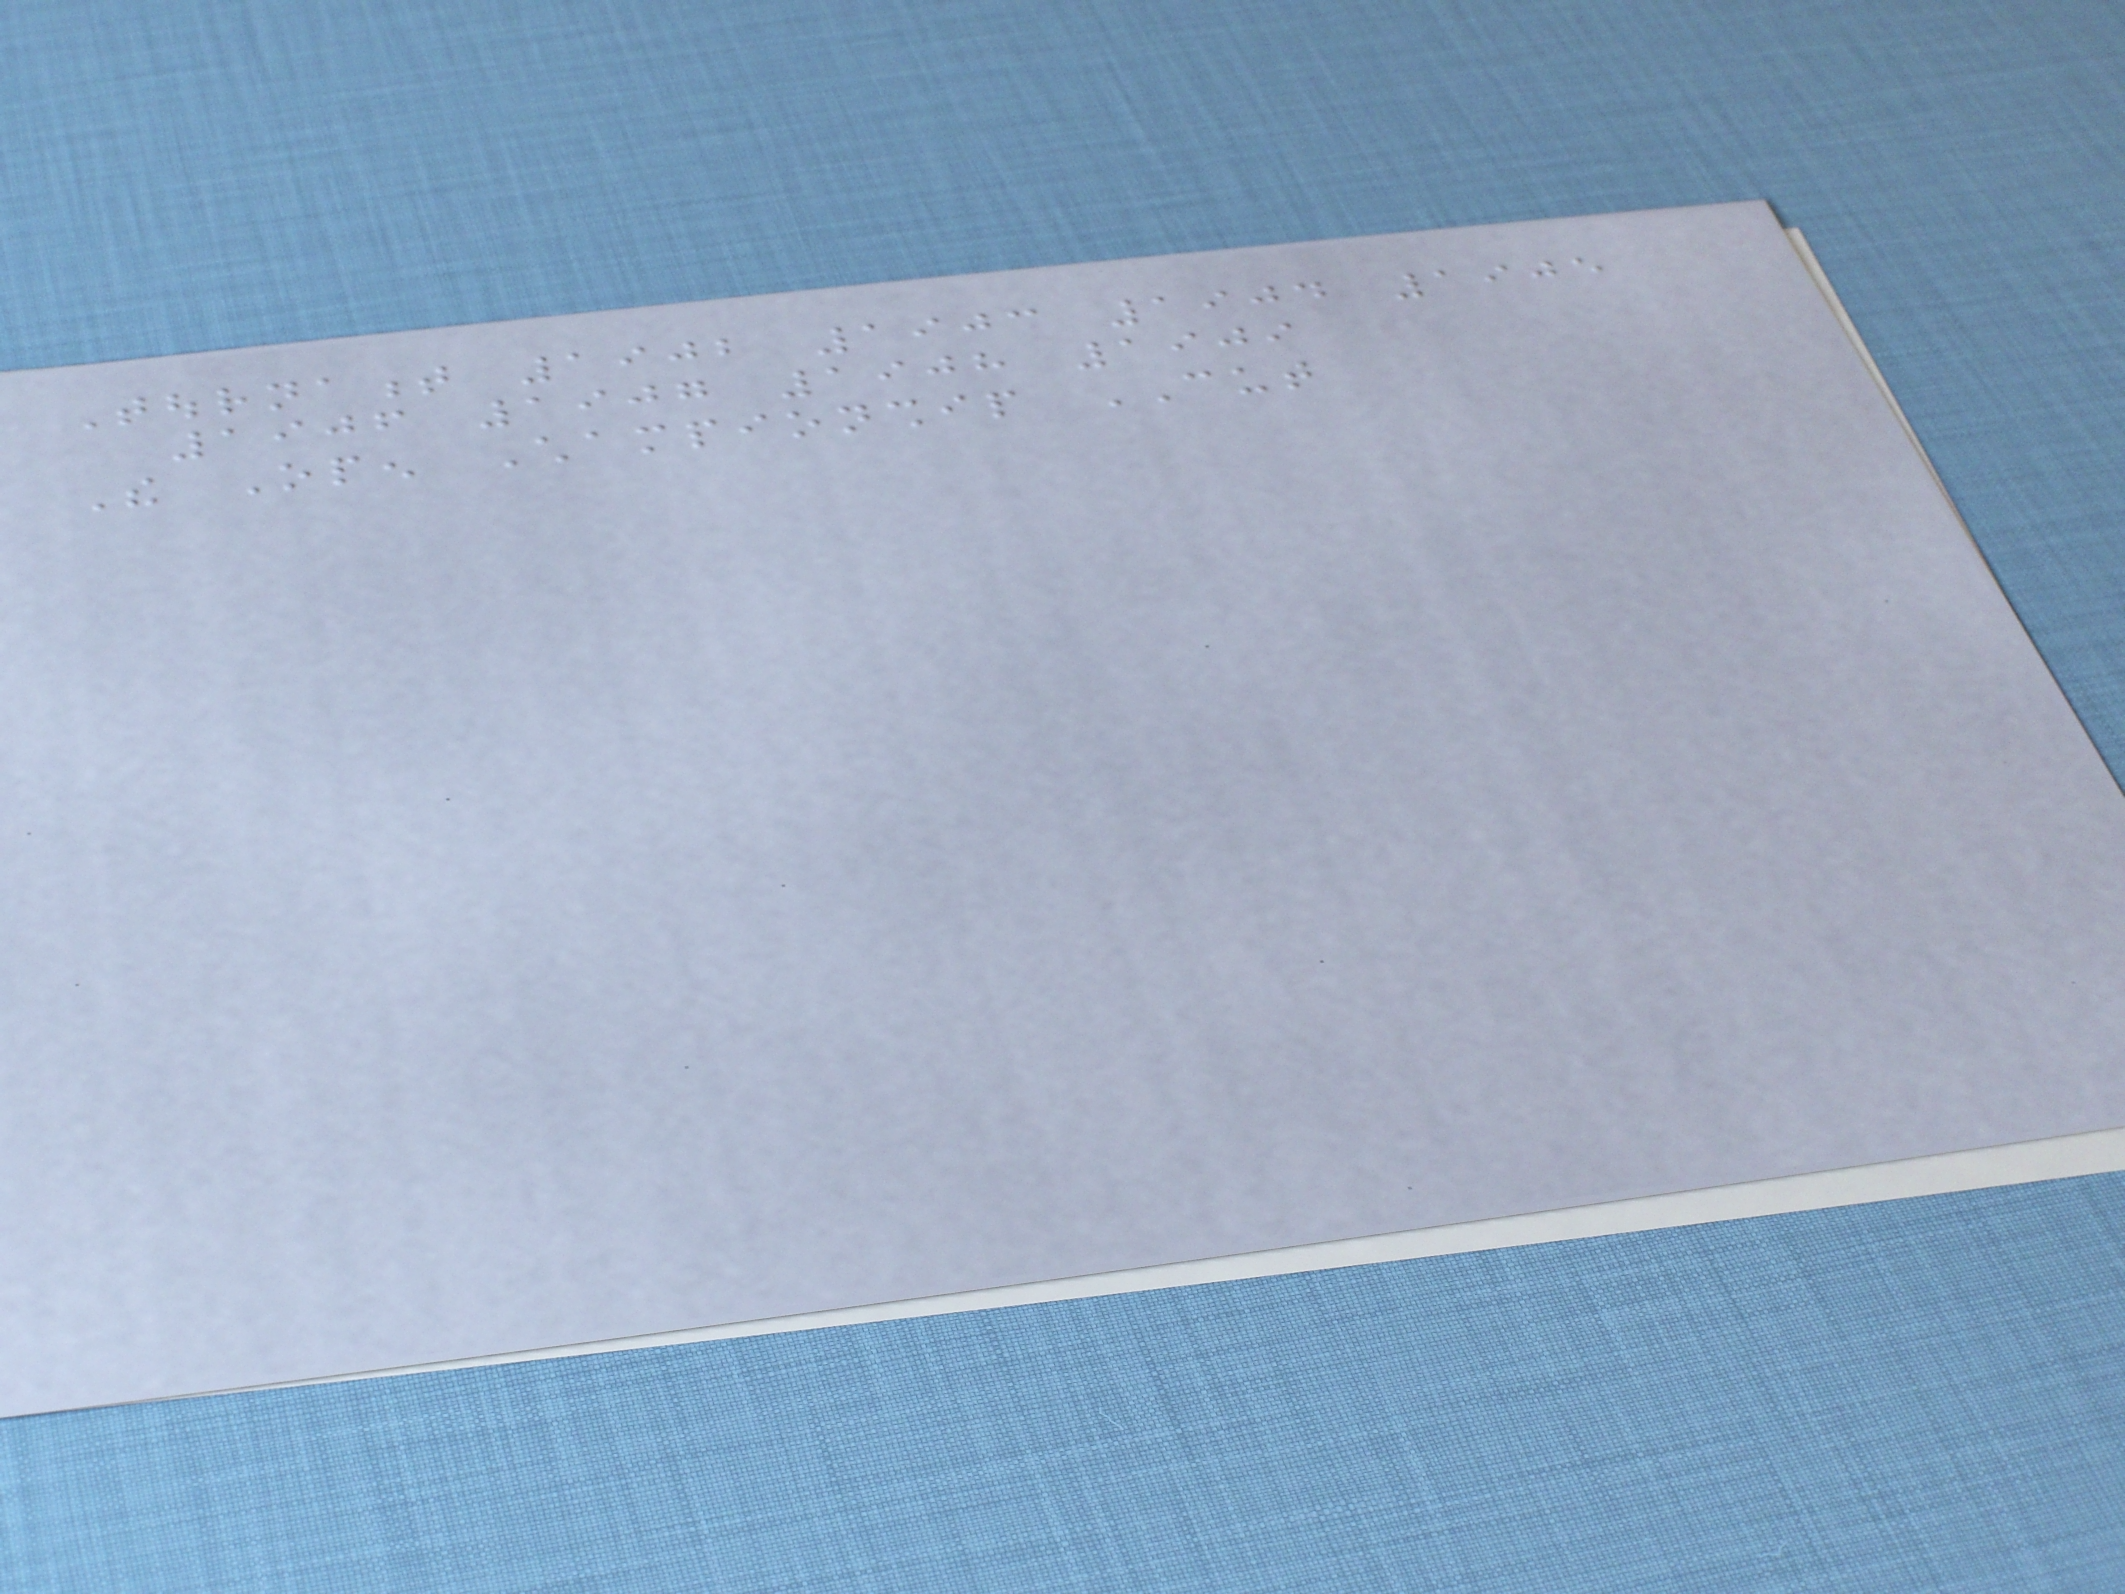Tournament 1902 1903 1904 1905
1906 1907 1908 1909
The Open Championship CUT
